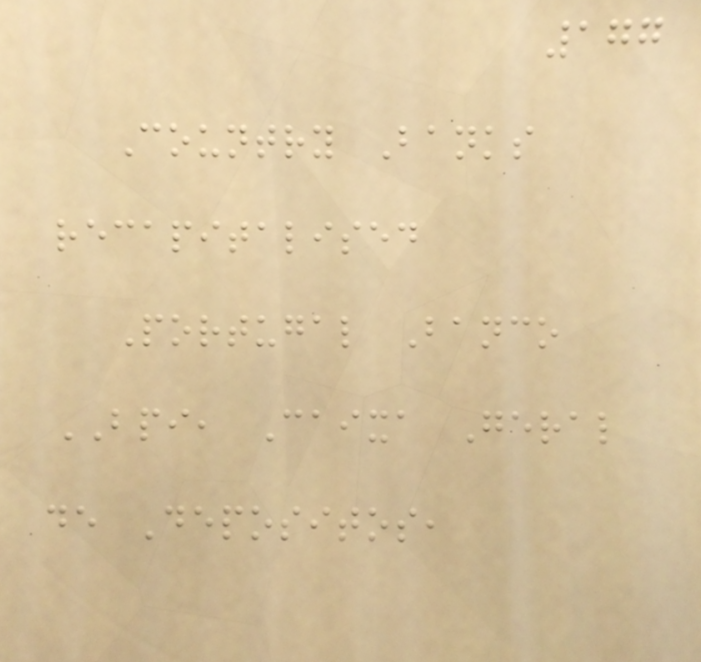177
Country Banks
recapitalised
Portugal Banco
BPI, Caixa Geral
de Depositos,
